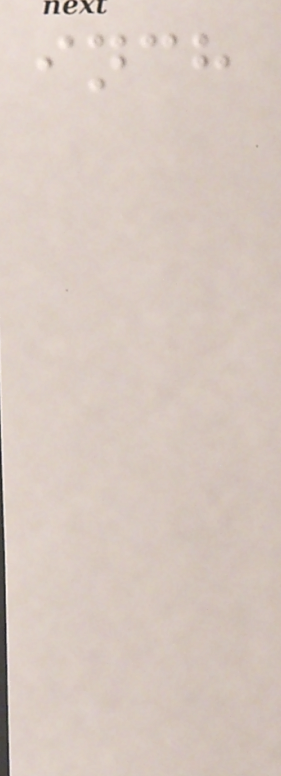inch
